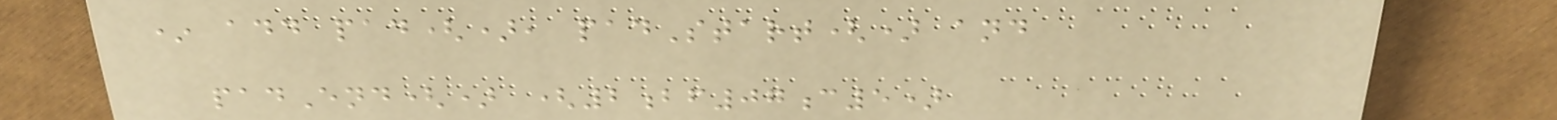* add pad(), padStart() and
padEnd() (2bf07c5)
